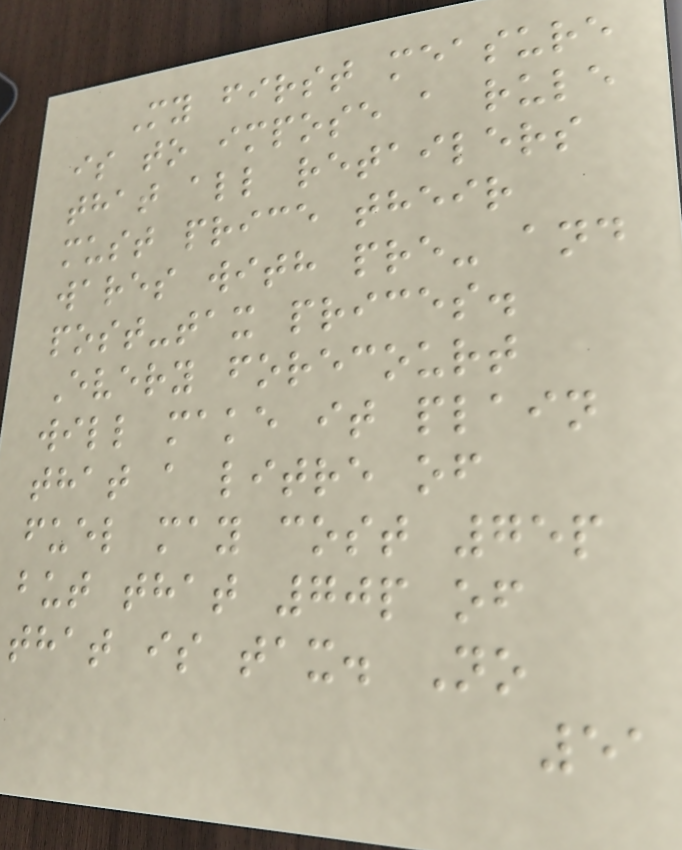My first measure
is to impose a rule
that all retailers
must price their
wares with pre- and
post-tax prices.
Every forecourt
will make it plain
that a litre of
fuel may cost 75p
but that 70p of
that is tax. No
51
